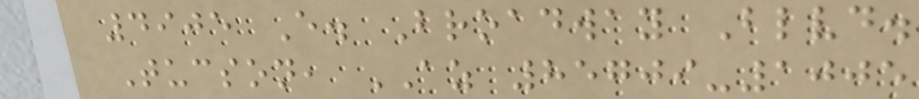4905 E. Broadway Blvd.
Tucson, AZ 85709-1005
